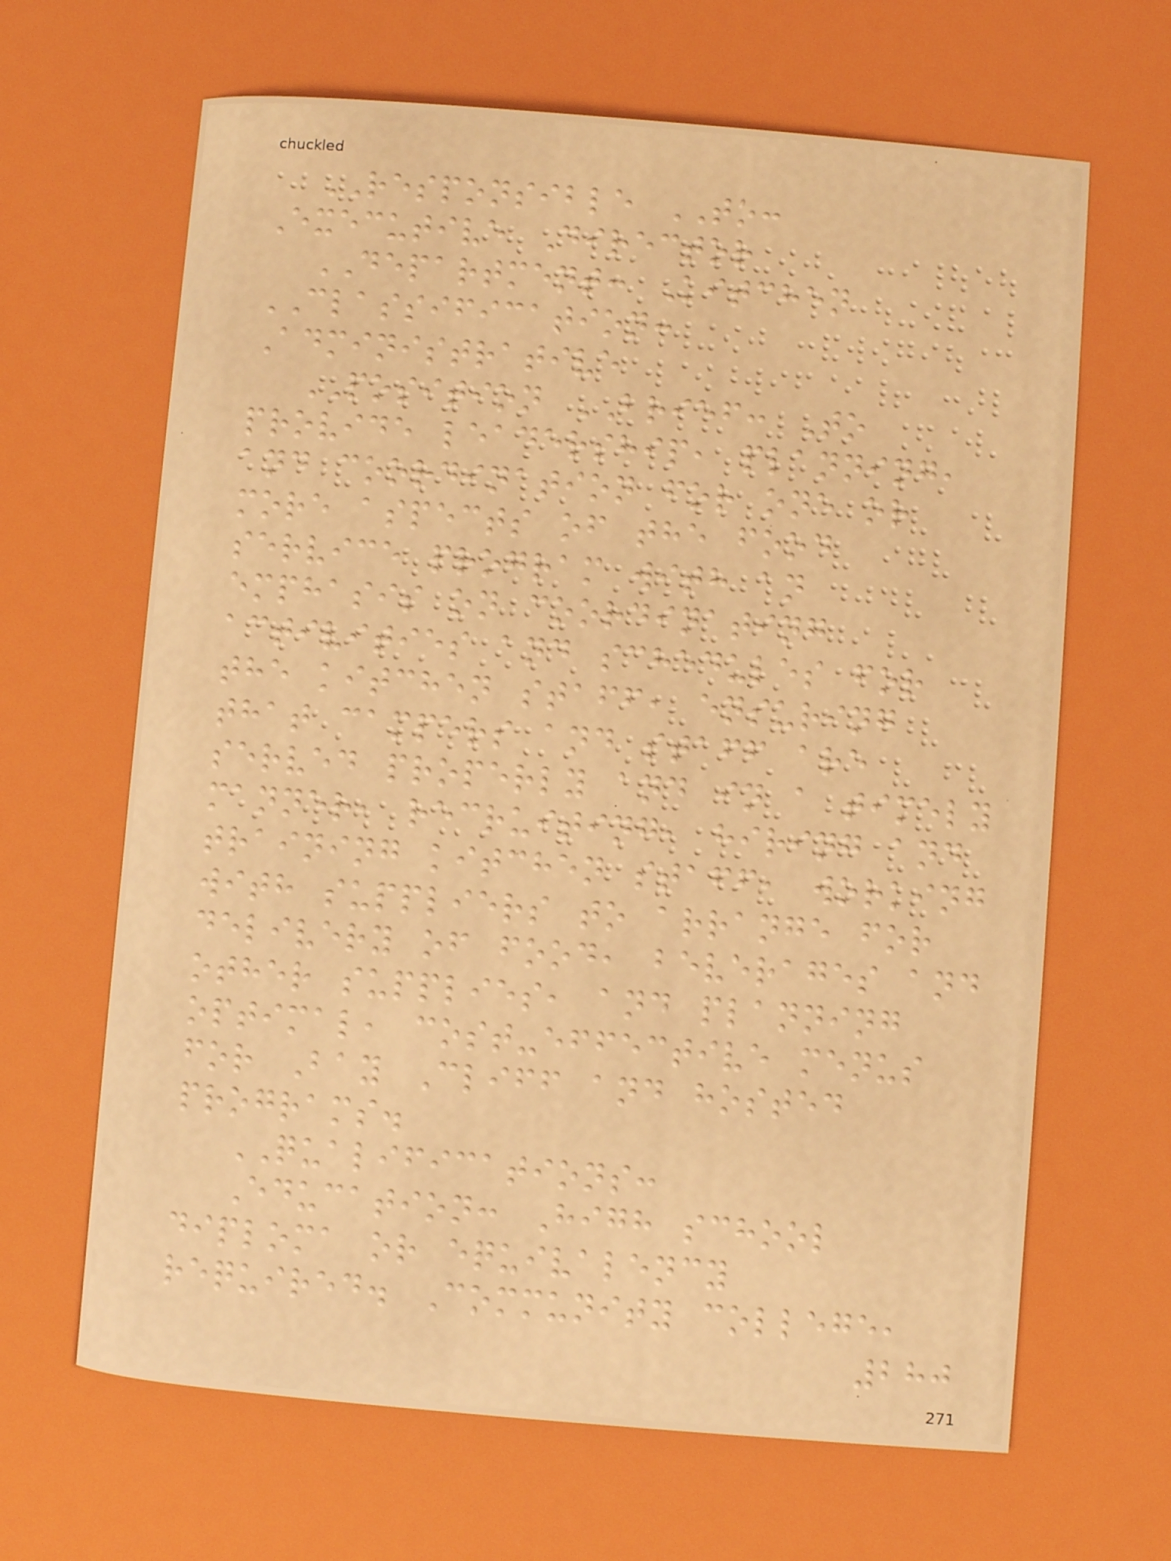RESPONSIBLE TO:
Executive Director
DEPARTMENT: Kitchen
CLASSIFICATION:
Administrative
POSITION BRIEF: To
provide leadership, planning,
and coordination for one or
more aspects of the food
service program with an
emphasis on coordinating
activities and schedules for
the kitchen staff, ensuring
that campers and staff are
served properly and in a timely
manner, recruiting, hiring and
training kitchen staff, working
with suppliers to arrange for
delivery of food, beverages and
other supplies, and planning
optimal, cost-effective menus
for Bay Cliff and hosted
programs.
QUALIFICATIONS:
Education: High school
diploma or equivalency
required. Community college,
280
